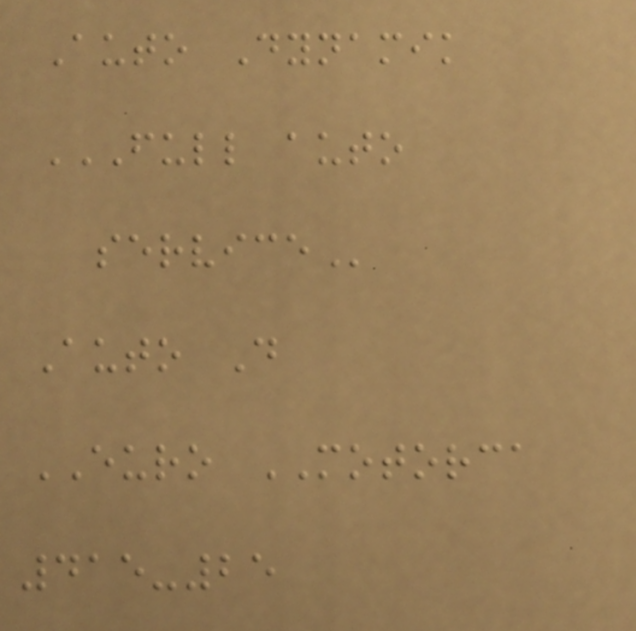Auto Dynamik
FULL AUTO
SERVICE
Auto D
EURO MOTORCA
415-25
